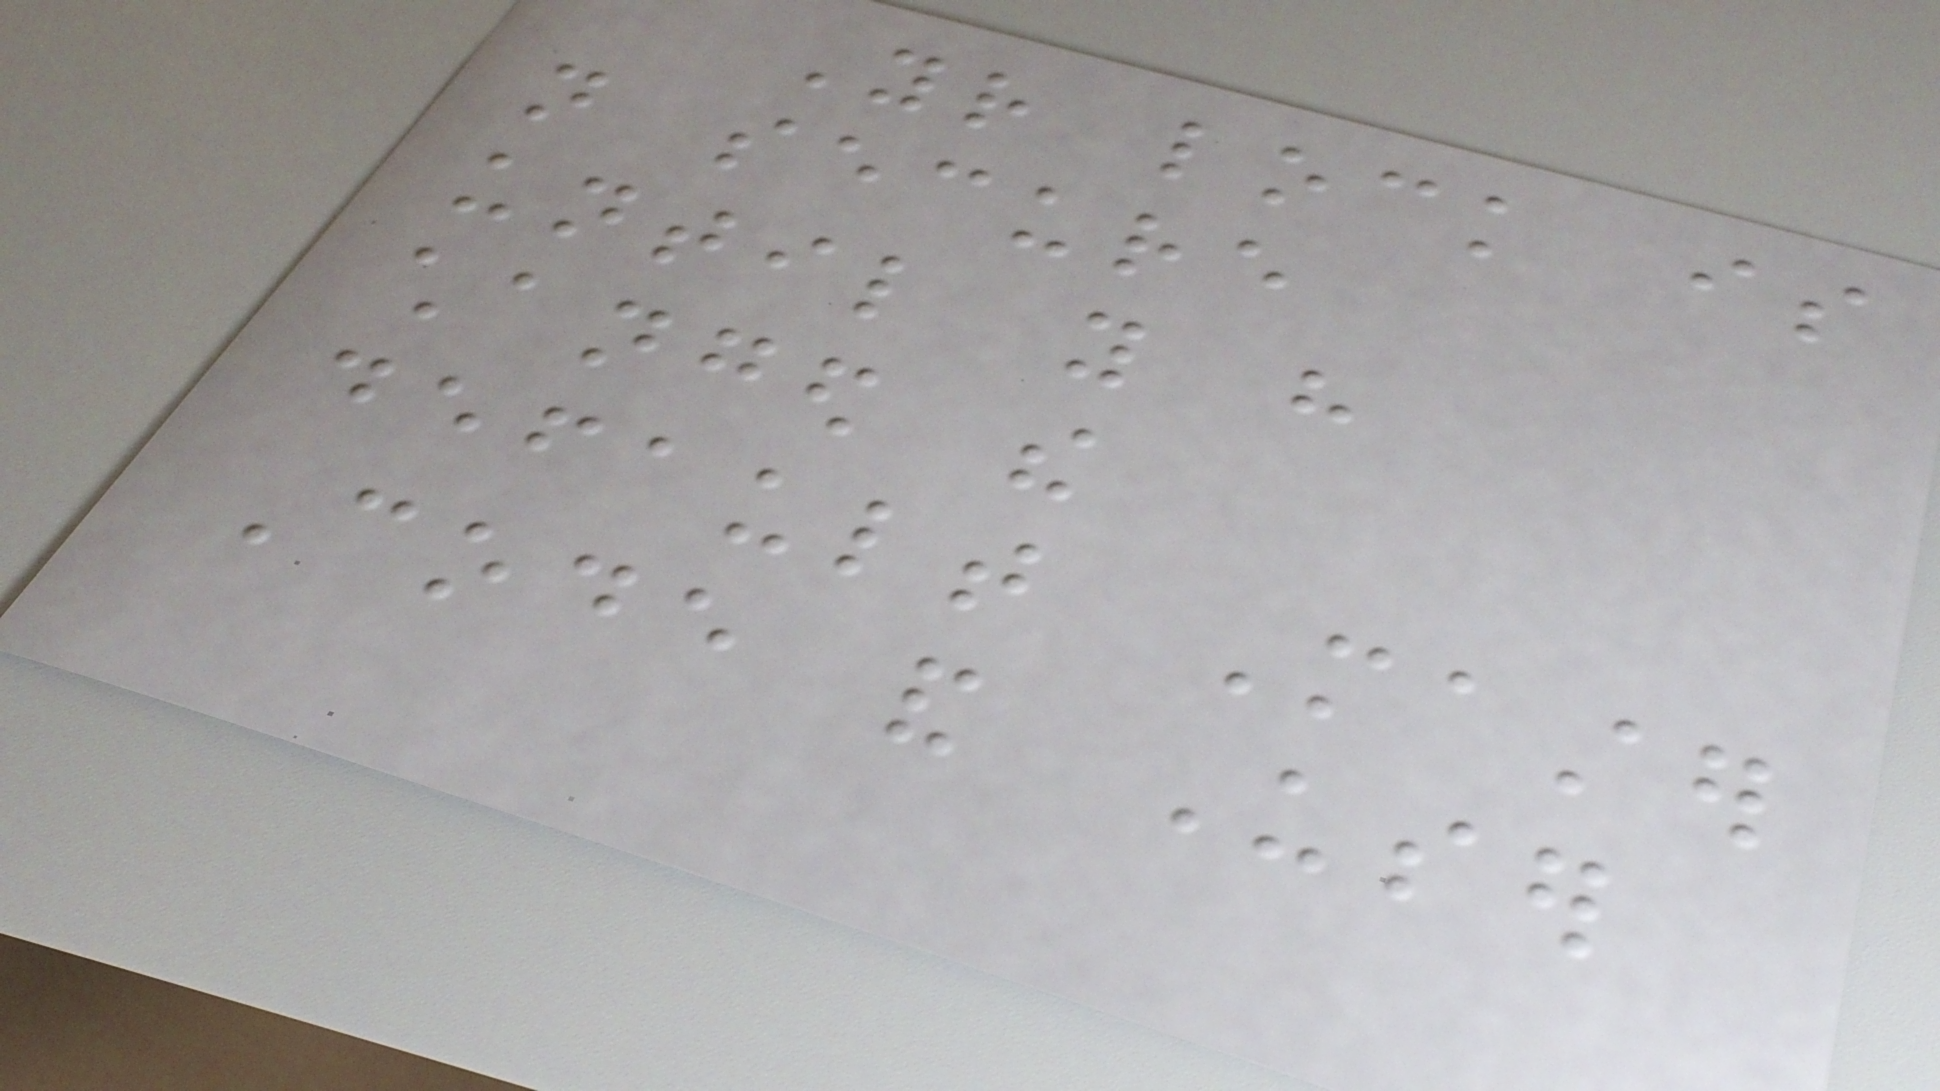Your lock is
not secure
until you have
changed the
default Master
Code and User
